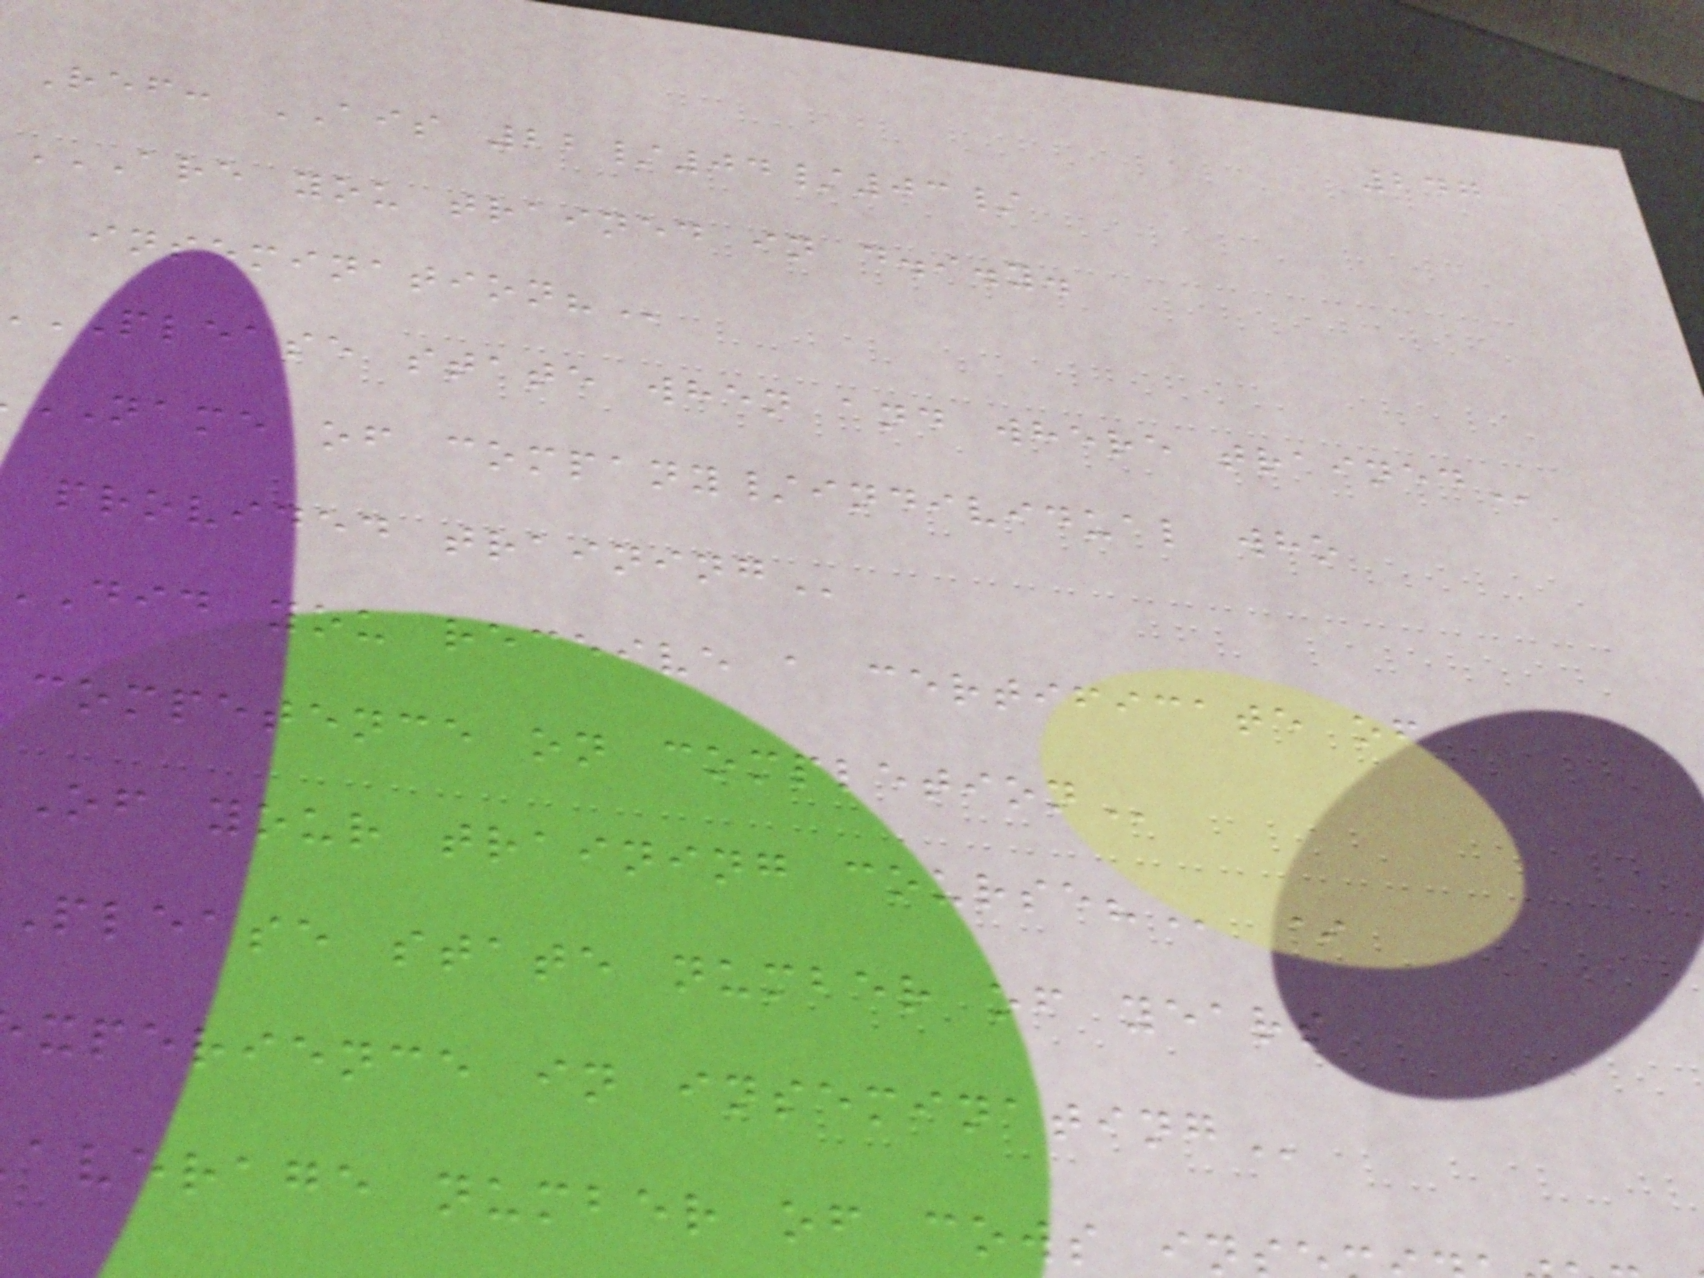247
Ref: AIS 22/04/03/
ARE YOU TRAINED IN D.I.Y.
PLEASE state when and where
NAME of company/individual who
provided
did you receive a certificate of
competence on
of your training
please state number of years
xperience in
average number of cows
